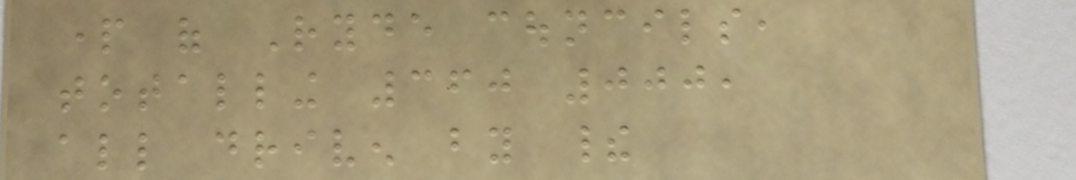part of Ryde councils,
totalling 360 000,
all driven by their
